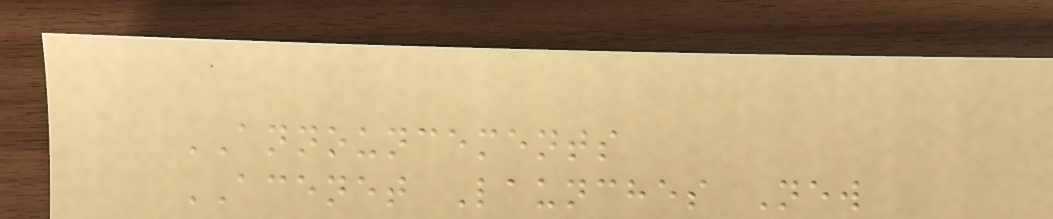ANNOUNCEMENTS
ACENET Launches New
